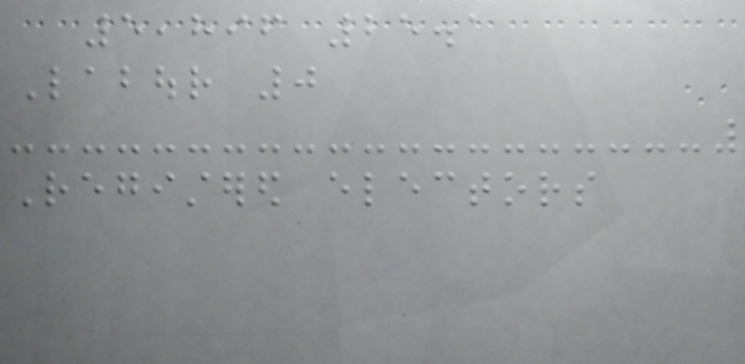5,896 25.1
Labour 0
Registered electors
